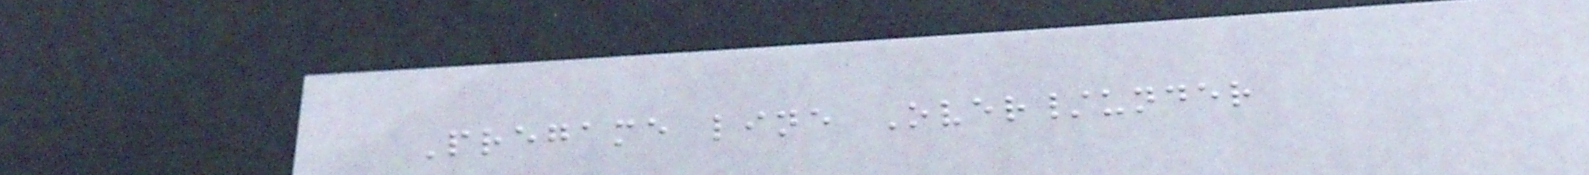Pregame line Over/under
